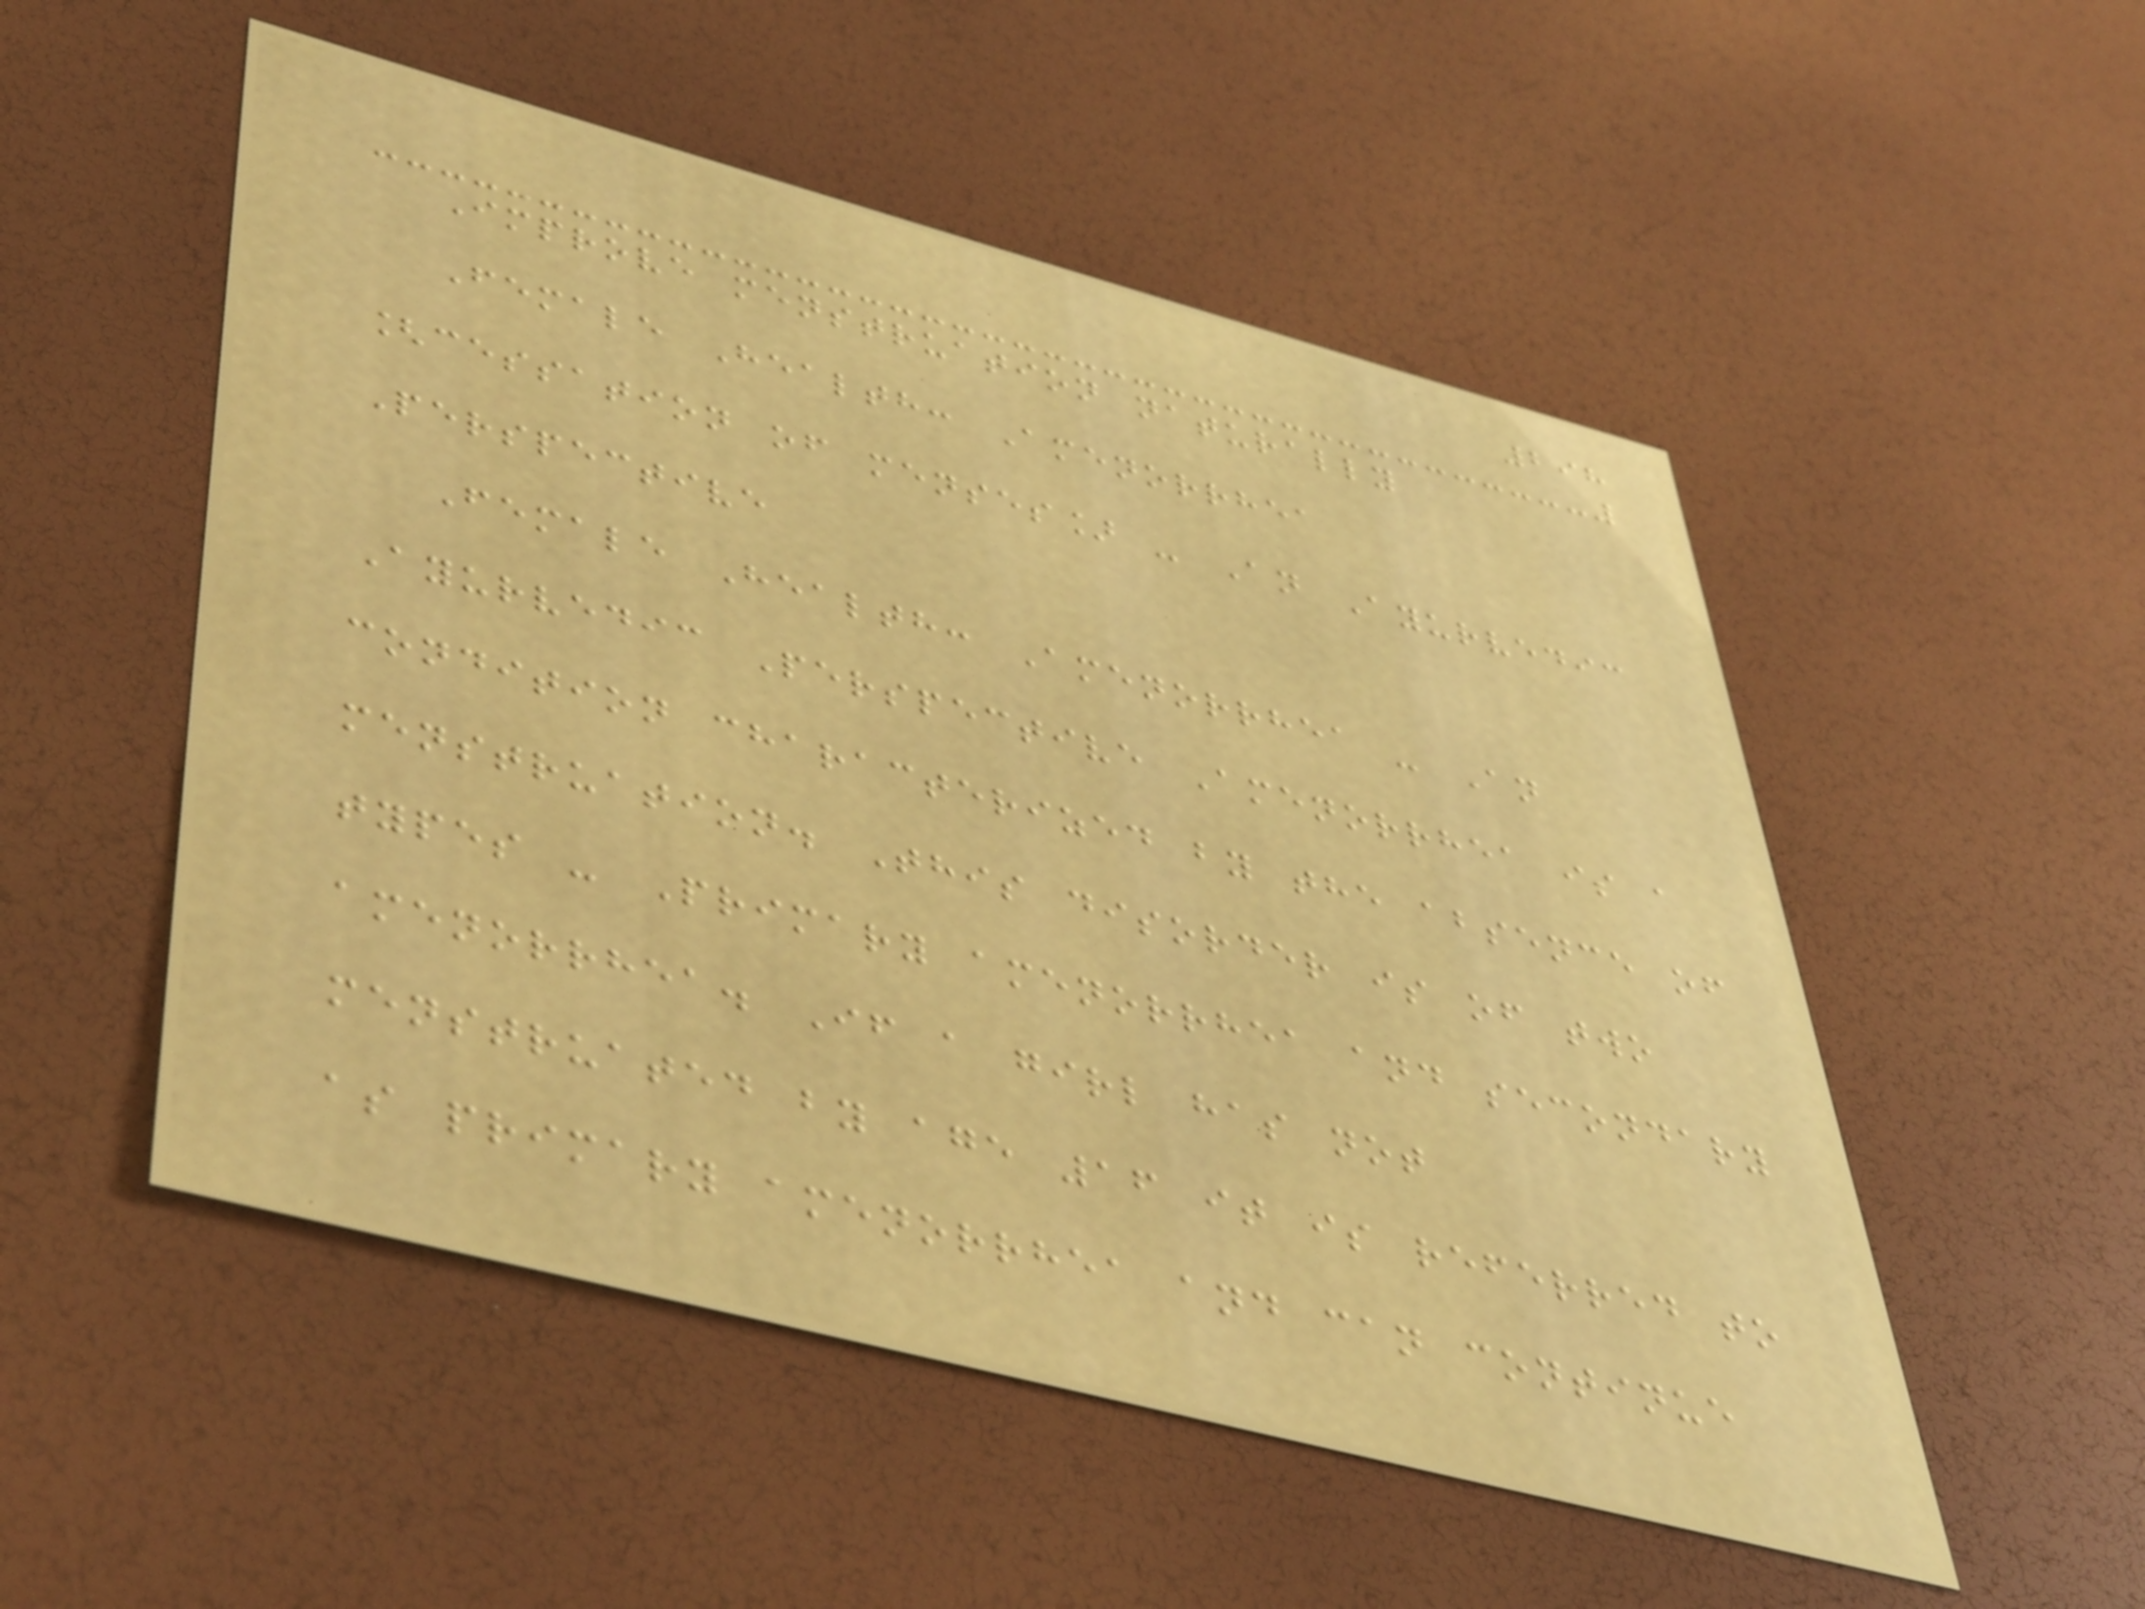298
Improve menstruation naturally
Female Health: Amenorrhea
[cessation of menses] - An Ayurvedic
Perspective
Female Health: Amenorrhea - An
Ayurvedic Perspective Amenorrhea is a
condition characterized by the absence of
menstruation. This disorder is of two
types - Primary amenorrhea and secondary
amenorrhea. If a girl has not
menstruated by age 16 it is referred to
as primary amenorrhea and can continue
